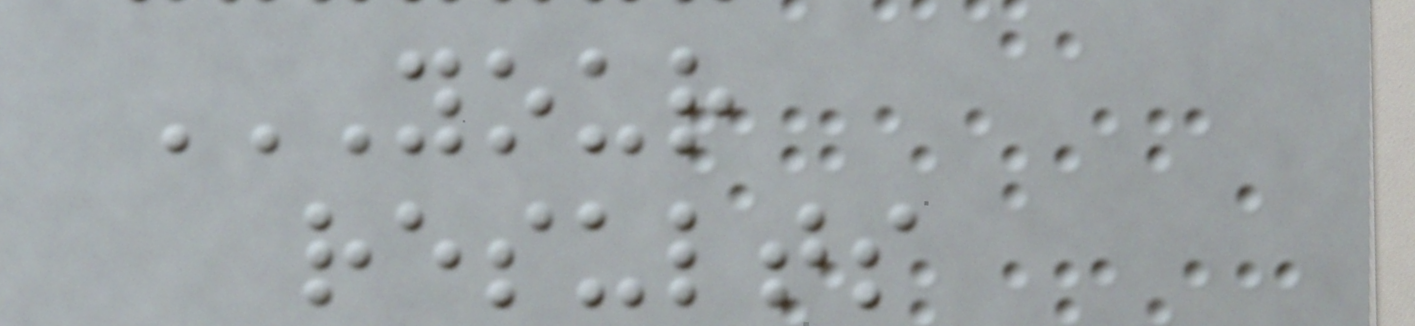YOUR
RESULTS
